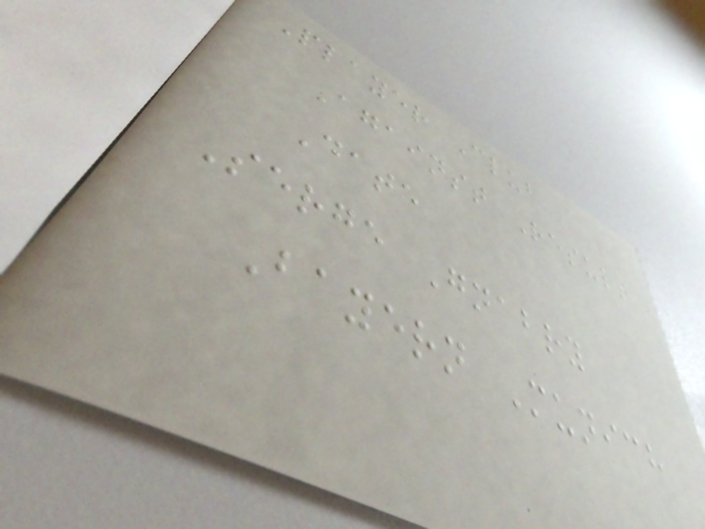Player Club
Against Result
Date
Serge Gnabry
Bayern Munich
